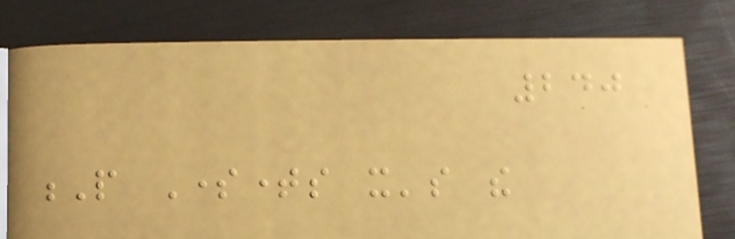240
P Sometimes it's the
